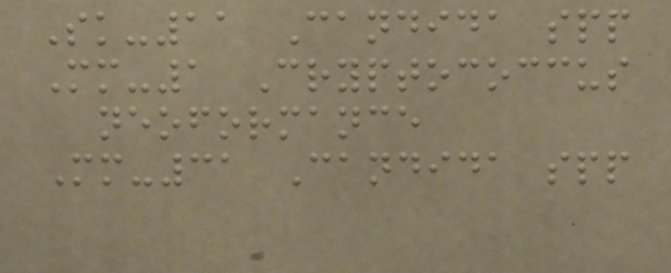Sk-11 Candida spp
Mm-1 Cryptococcus
neoformance
Mm-31 Candida spp
